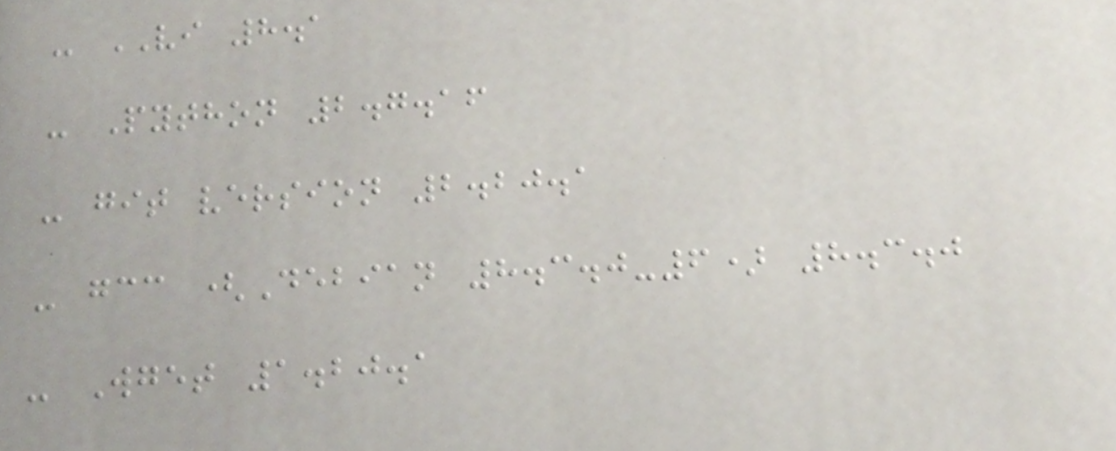- VI 8.1
- Python 2.7.16
- git version 2.20.1
- gcc (Debian 8.3.0-6) 8.3.0
- Wget 1.20.1
